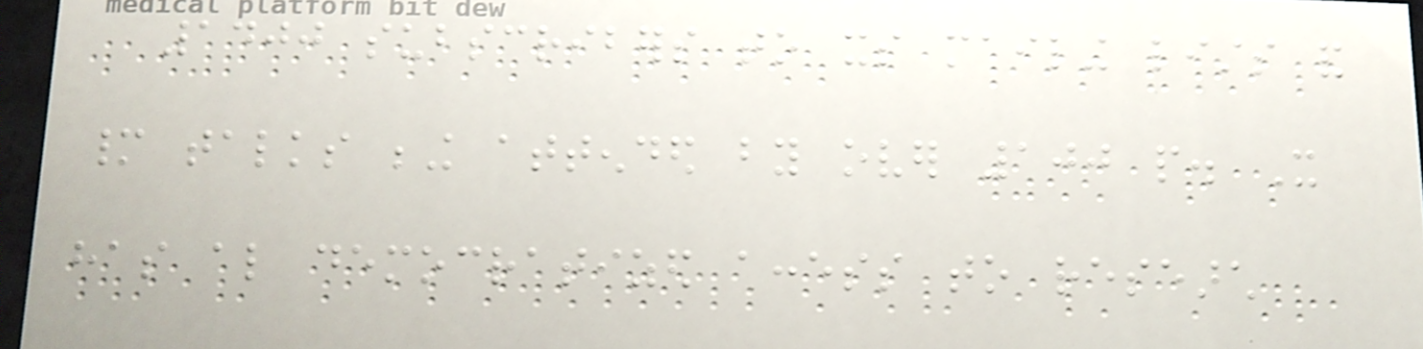1400 subscribers to its mailing lists and
many talks being attended by over 100 people. It
has also democratized access to research
